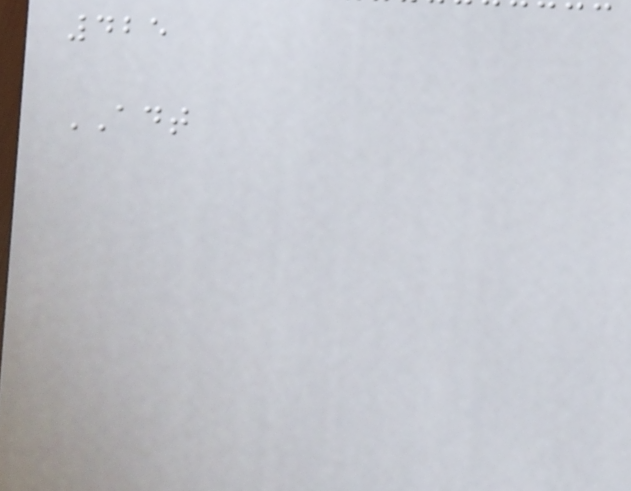425
ADT
